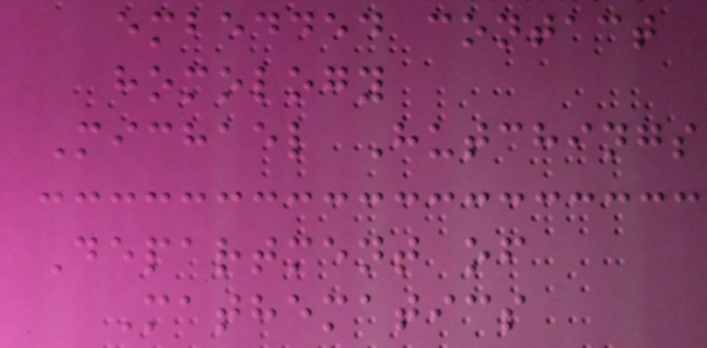embedded contact
homology
Michael Hutchings
Department of
Mathematics
